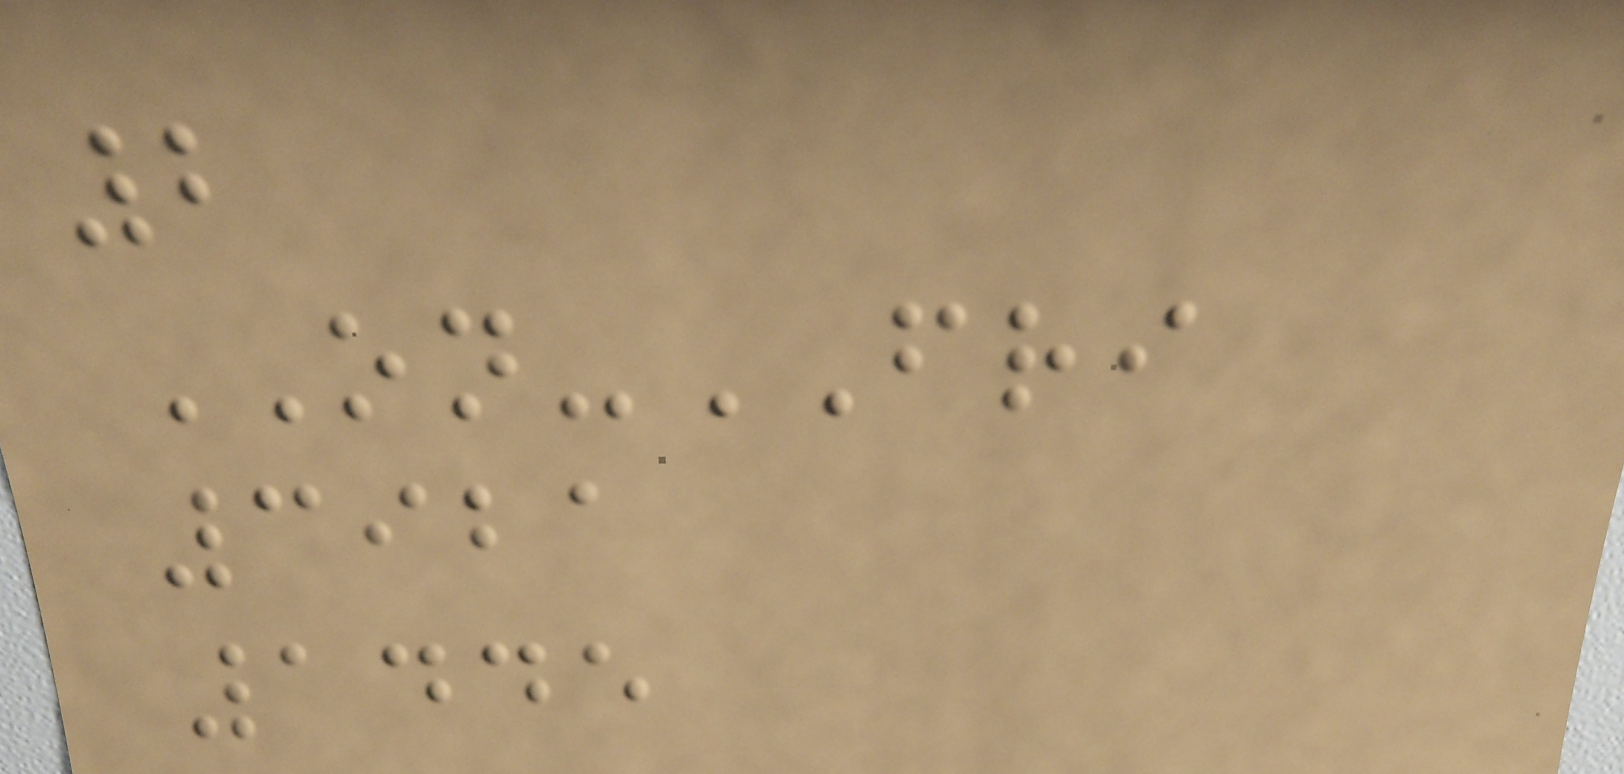2
ON-FRI
3921
1445
